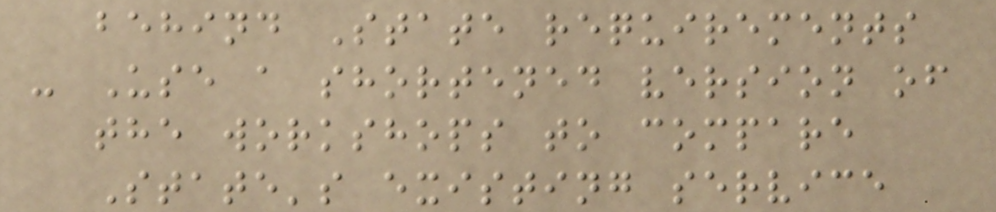behind State requirements
- Use a shortened version of
the workshops to compare
State's existing service
